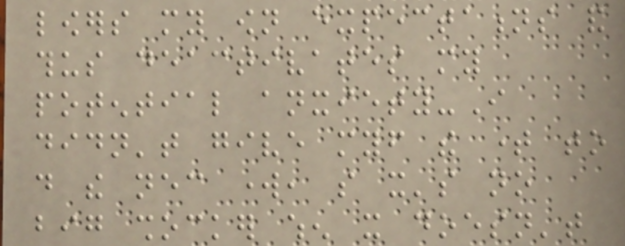lowers my own expectations and
thus deactivates my
potential anxiety-I
didn't give myself the time to
do the necessary work, so it's no
big shocker when it doesn't
